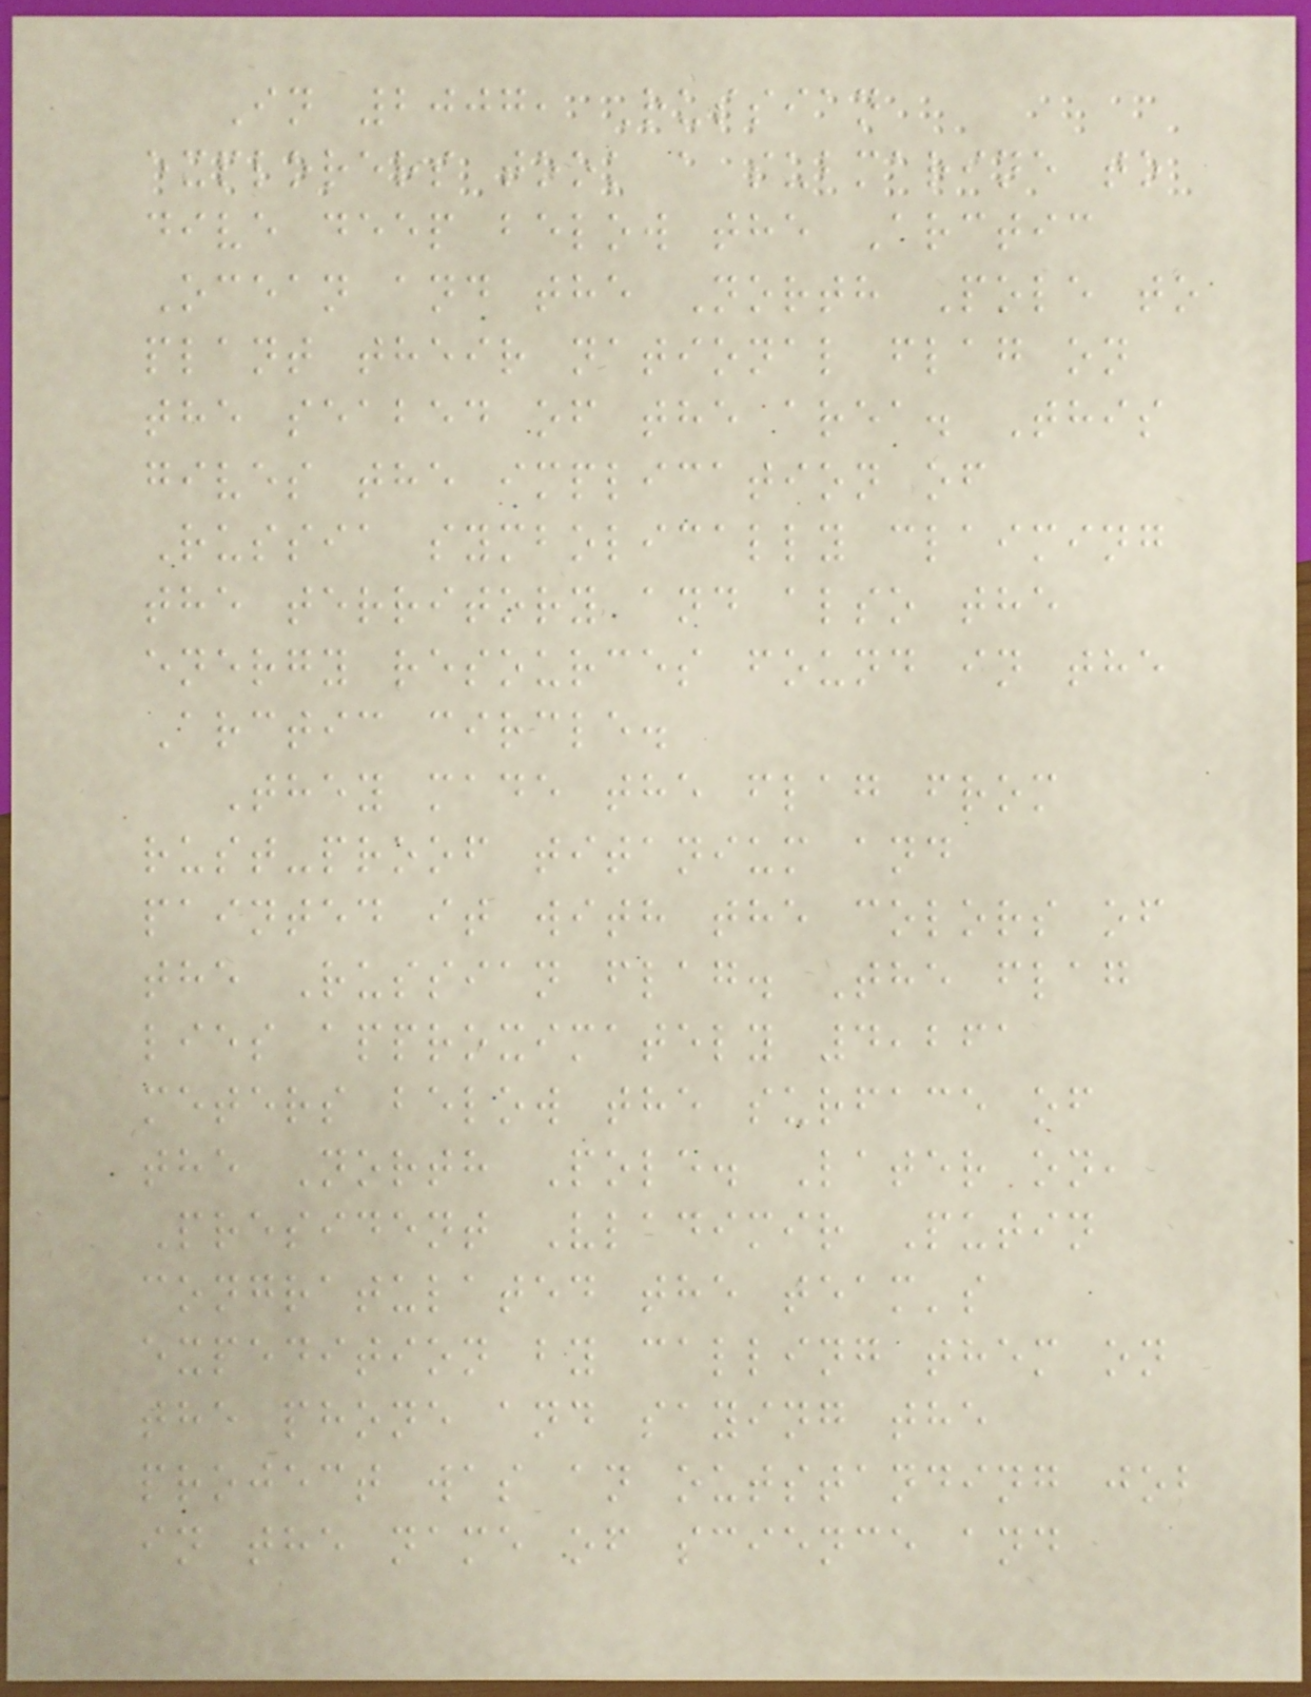In 2007, Russian
explorers took a submarine to
dive deep below the Arctic
Ocean and the North Pole to
plant their national flag on
the seabed of the area. This
gives the implication of
Russia symbolically claiming
the territory and also the
energy resources found in the
Arctic circle.
They made the flag from
rust-proof titanium and
painted it with the colors of
the Russian flag. The flag
lies approximately 4,261
meters below the surface of
the North Pole. Later on,
President Vladimir Putin
congratulated the team's
expedition by calling them on
the phone and saying the
project was an outstanding job
in the name of science and
